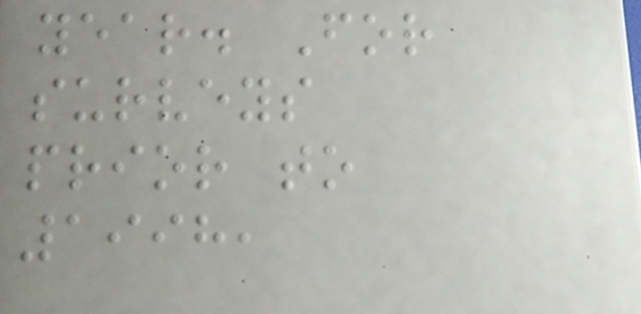year. For
surveys
prior to
1998,
